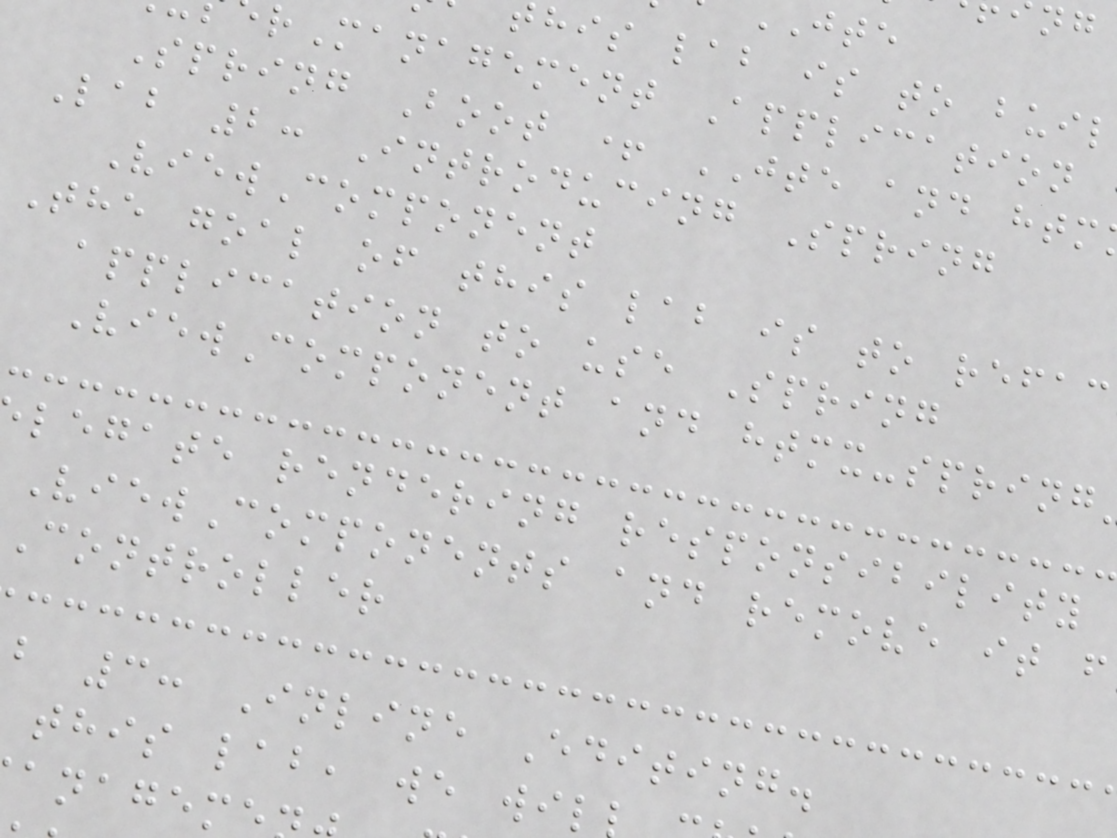his lab is to buil
rManagement Application
Spring Boot + JTE and htm
Lab 2: Introducing Spring
ViewComponent
The goal of this lab is to refac
application to use Spring
ViewComponent and htmx-spring
legate rendering responsibility
ViewComponents and remove it f
Controller
b 3: Inline Editing.
this lab, we wil
